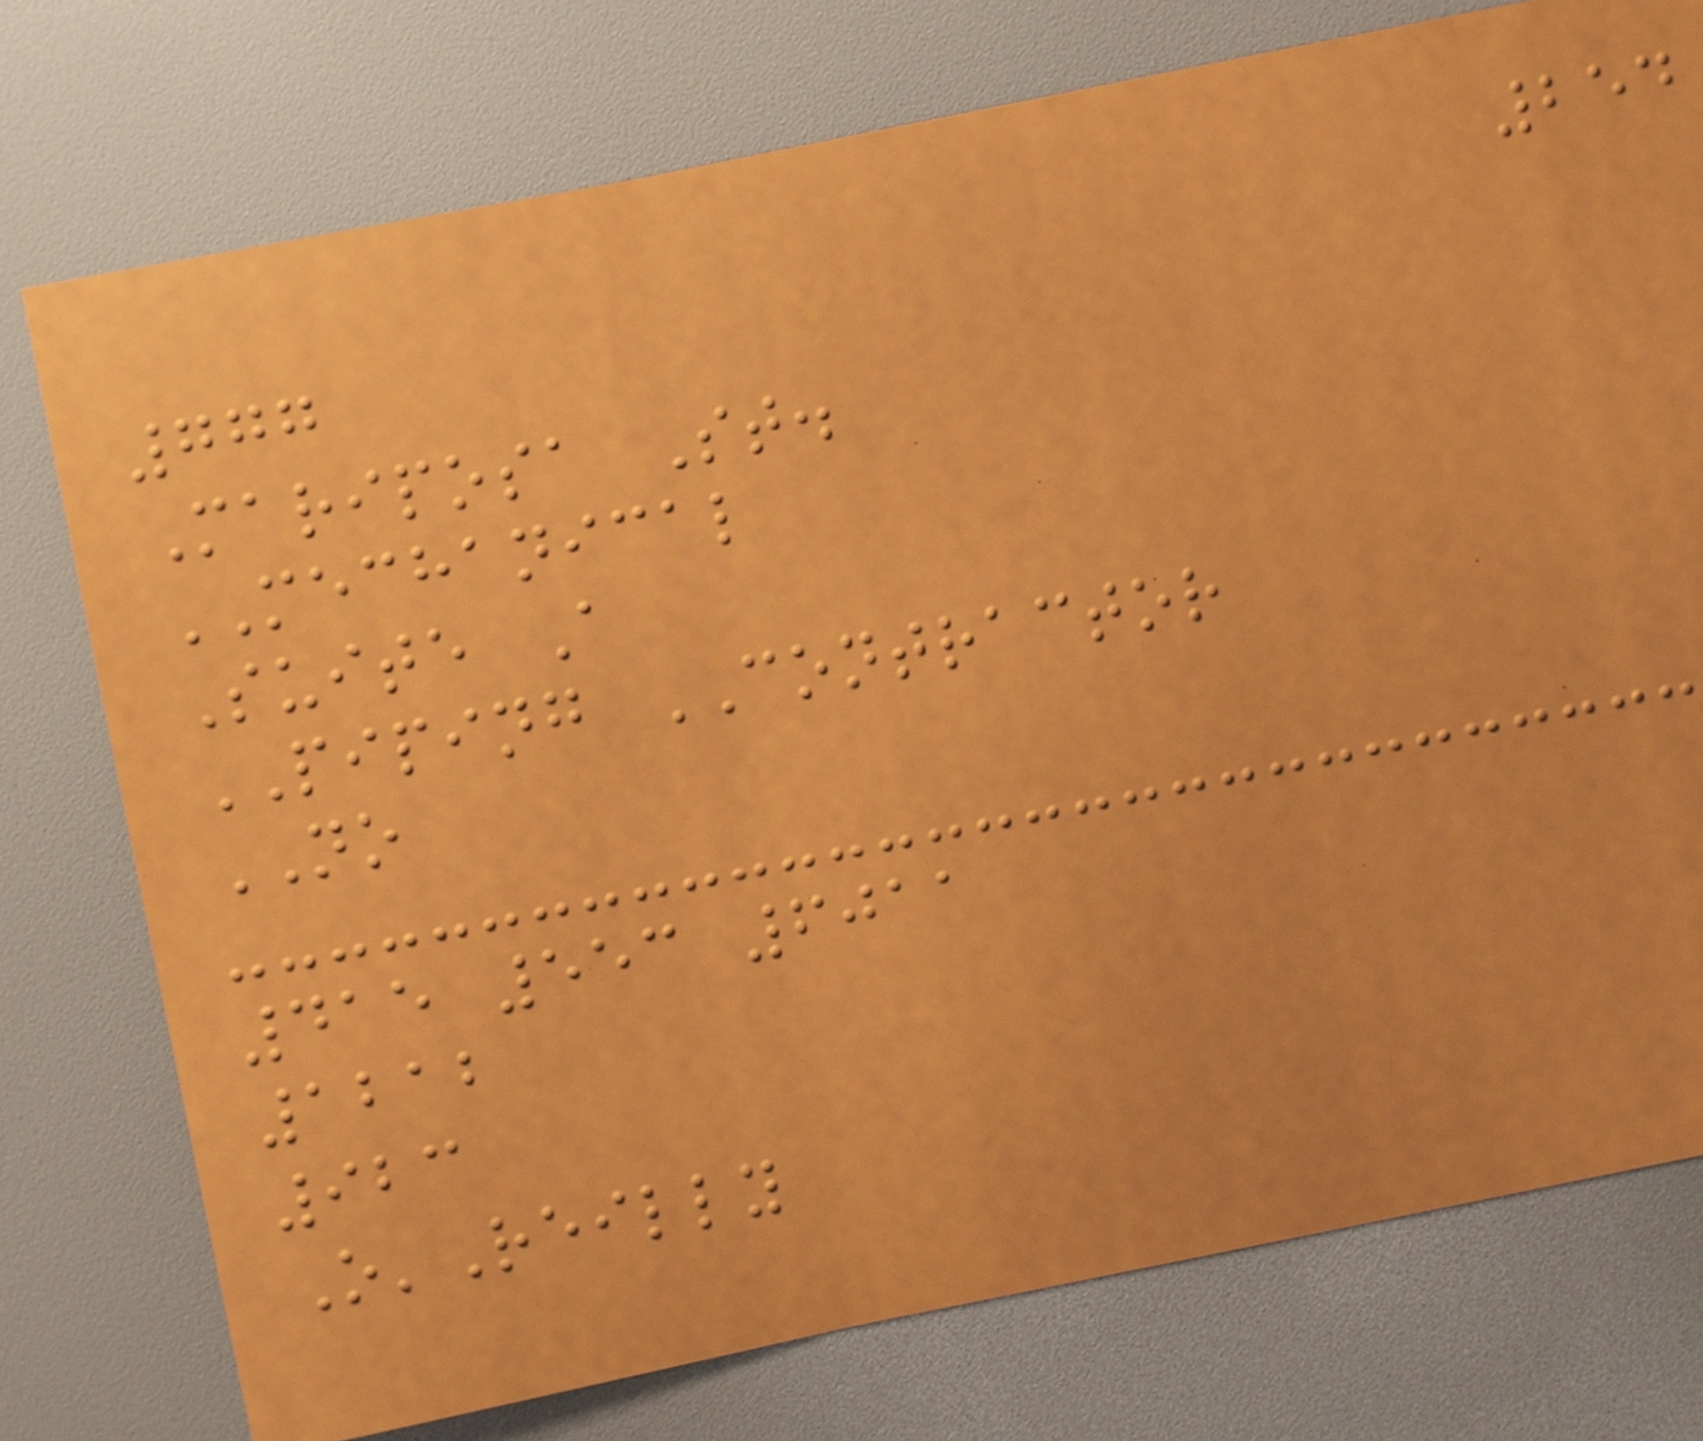254
777
Mariposa St.
MECHANICAL
Suite A
PIPING CONTRACTOR
NO
415 553 6011
1212
923
O'Reilly
